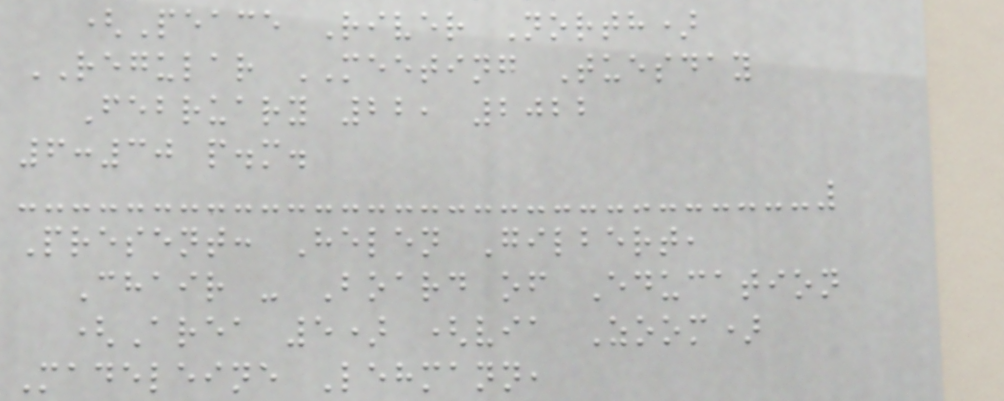(Peace River North)
REGULAR MEETING Tuesday
February 22, 2022
6:30 p.m.
Present: Helen Gilbert,
Chair - Board of Education
(Area 5) (via Zoom)
Madeleine Lehmann,
